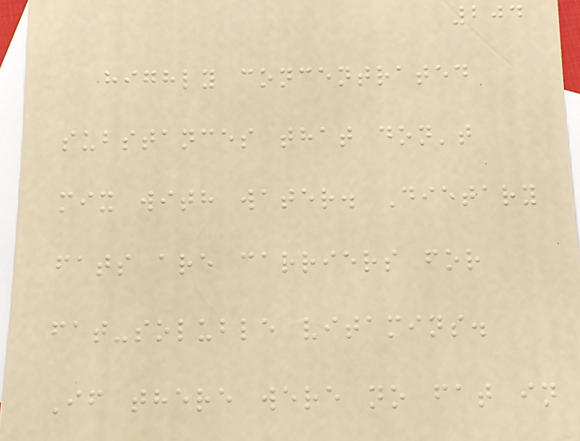204
highly concentrated
substances that don't
mix with water. Dietary
fats are carriers for
fat-soluble vitamins.
If there were no fat in
